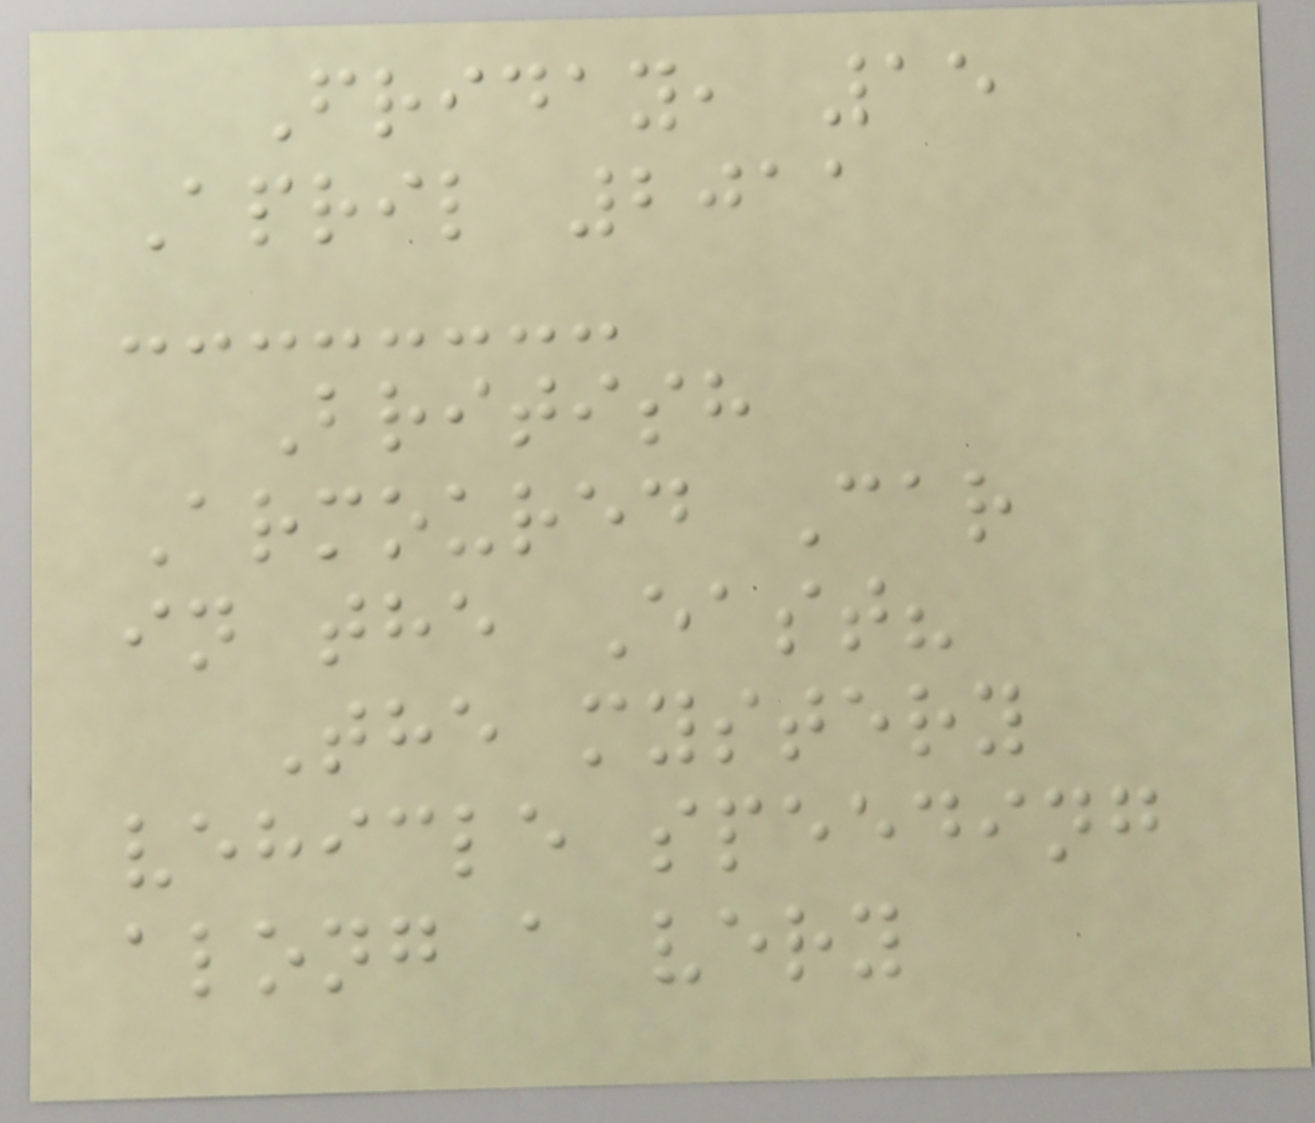Friday, 15
April 2011
British
Armoured Car
in the East?
The mystery
vehicle speeding
along a very
